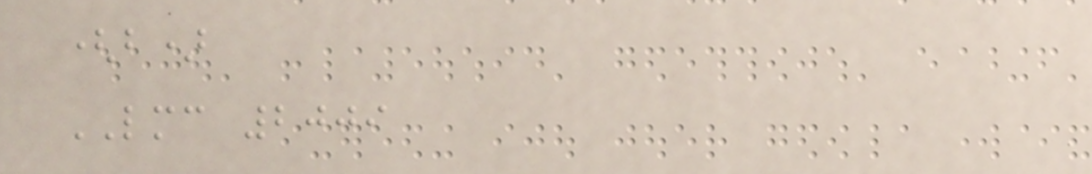(b)
LMC 2009
